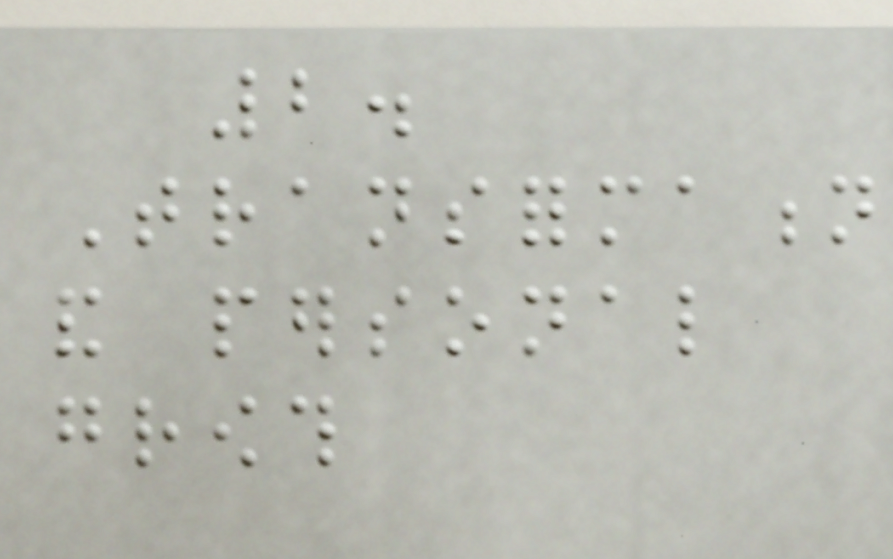2.
Transformation
and personal
growth
